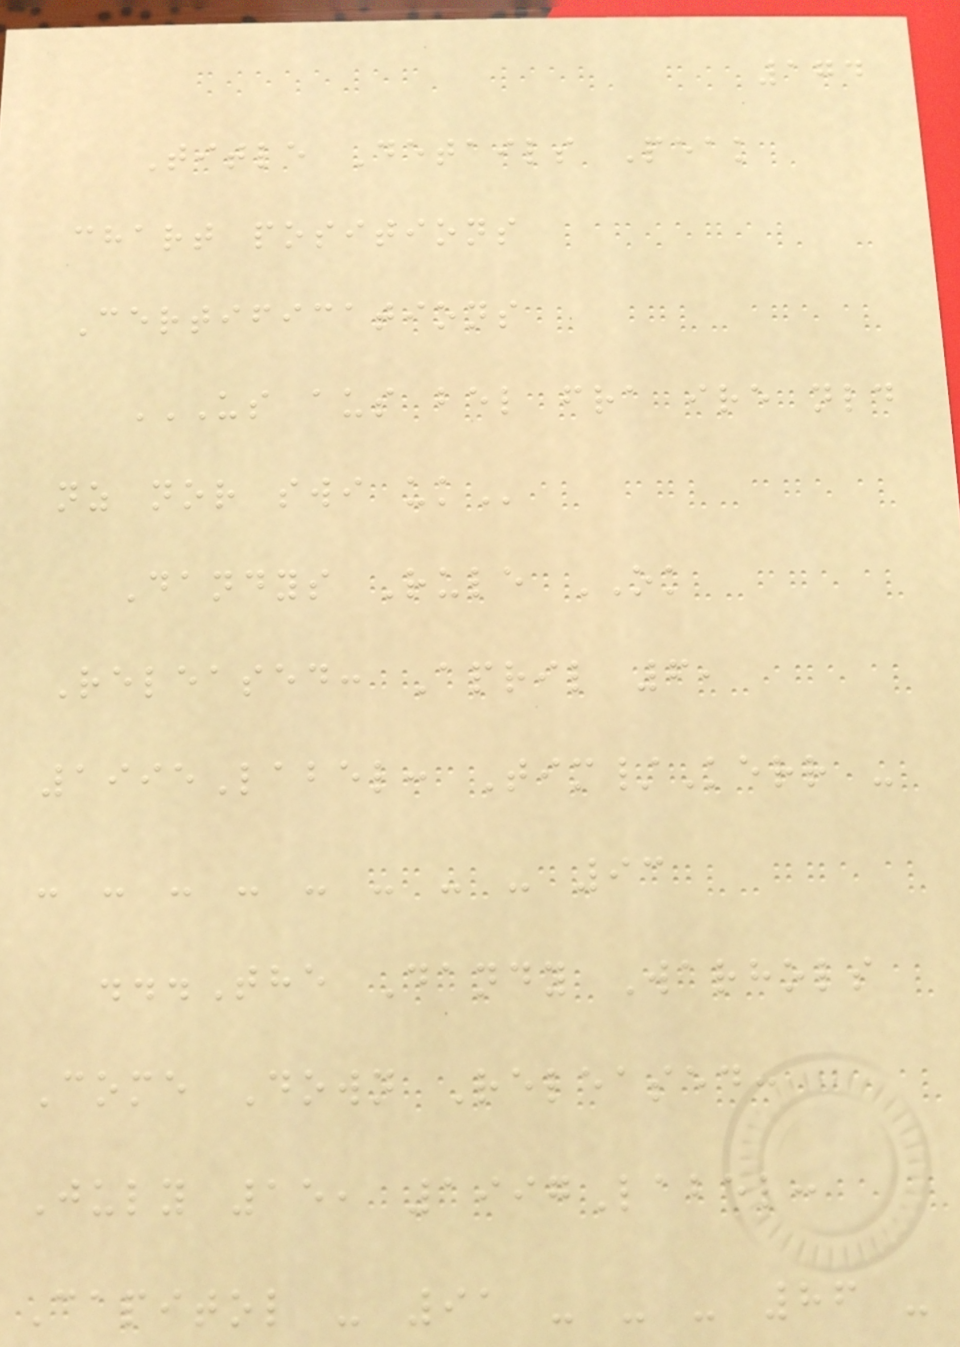174
Title Details Peak
chart positions
Certifications
US AUS BEL FRA IRE NLD
NZ NOR SWI UK
Dandys Rule OK
Released: April 6,
1995Label: Tim/Kerr -
- - - - - - - - 93
...The Dandy Warhols
Come Down Released:
July 15, 1997Label:
Capitol - 91 - - - 86 -
